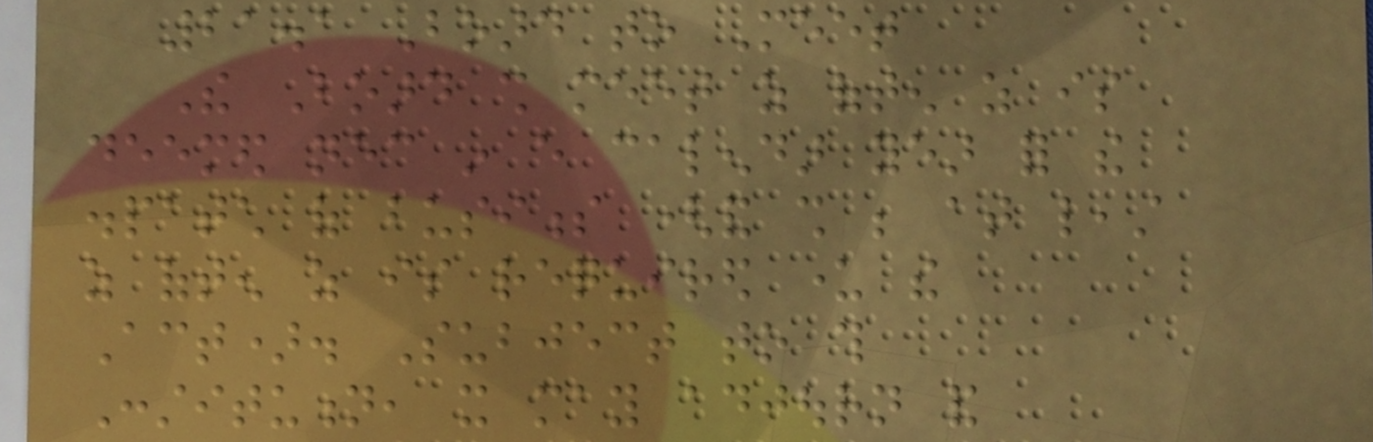21.1 Board to Meet
The Board shall meet as often as is
deemed necessary in every calendar year for the
dispatch of business (and shall be at least
as often as is required under the
Act). Subject to this
Constitution, it may adjourn and
